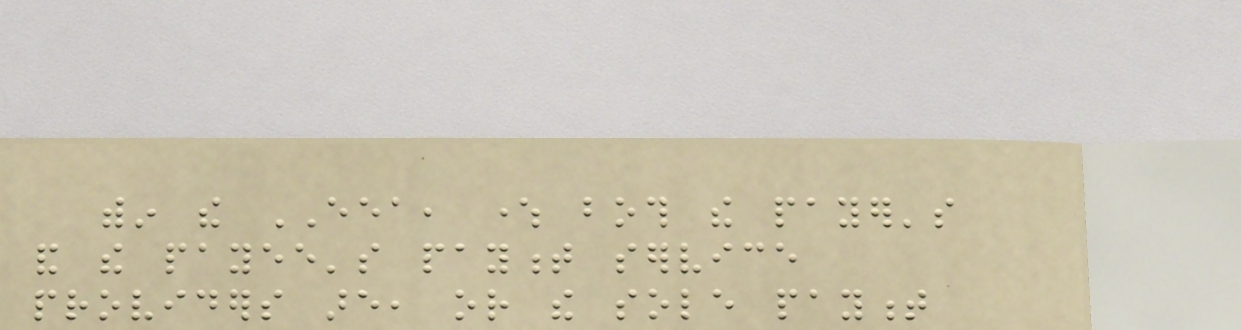within the EEA, where both the payer's
and the payee's payment service
providers are, or the sole payment
